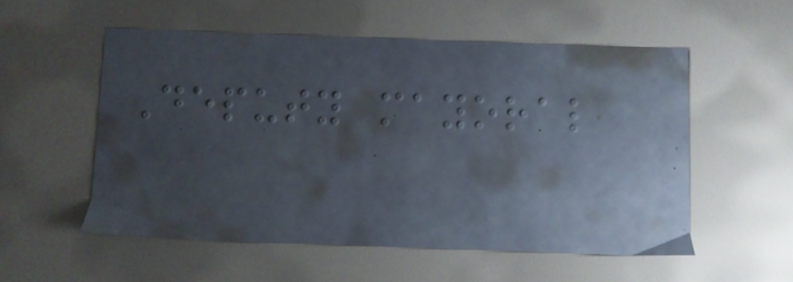Deputy mayoral
